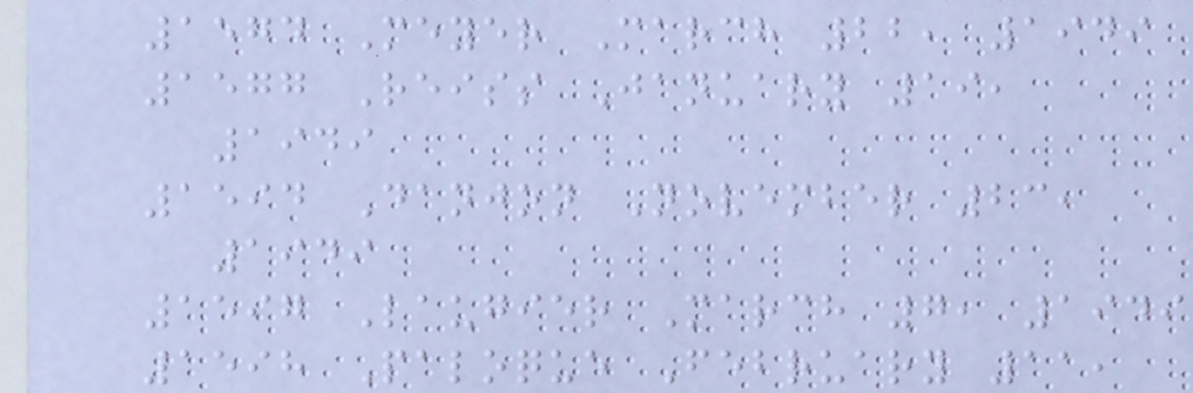1574 Meyer March 22, 1949
1577 Reiss January 19,
1949
1594 Danjon November 23,
1949
1597 Laugier March 7, 1949
1598 Paloque February 11,
